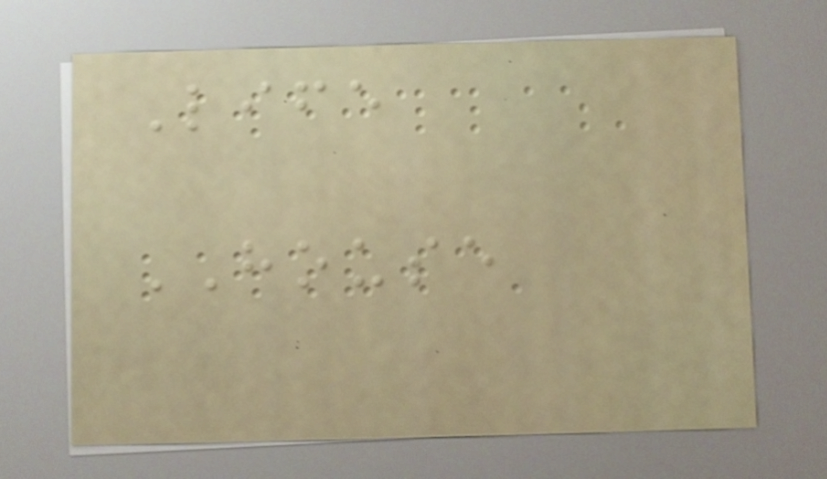Life
HOUSE
